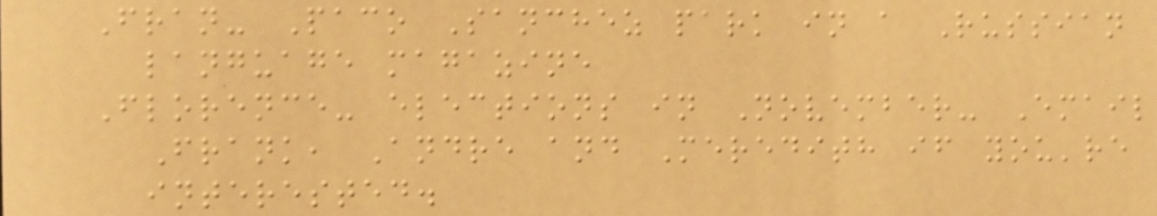Fran- Paco Sanchez park in a Russian
language magazine
Florence- elections in November- Email
Frank, Andre and Meredith if you're
interested.
